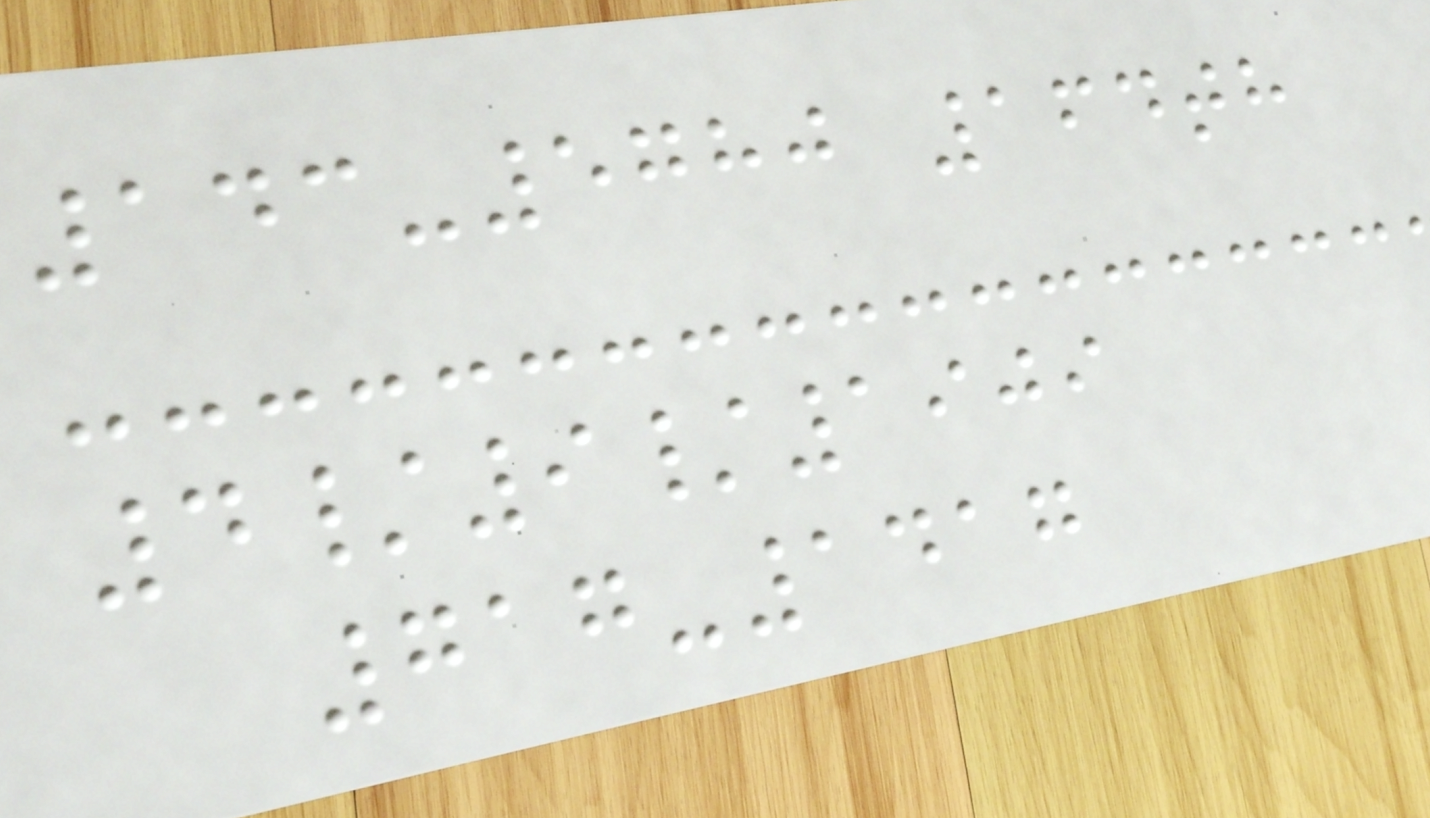143-5780 164th
4/9/1909
717-1417
